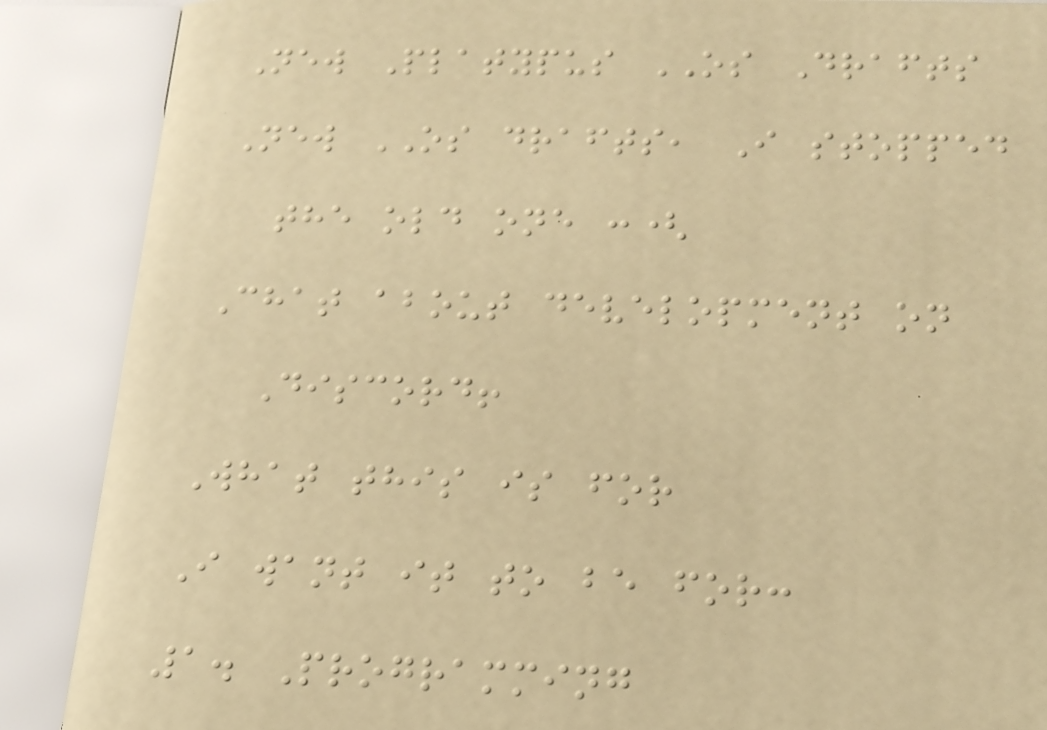New Platypus OS Drafts
New OS drafts, I stopped
the old one :(
Chat about development on
Discord!
What this is for
I want it to be for:
1. Programming
